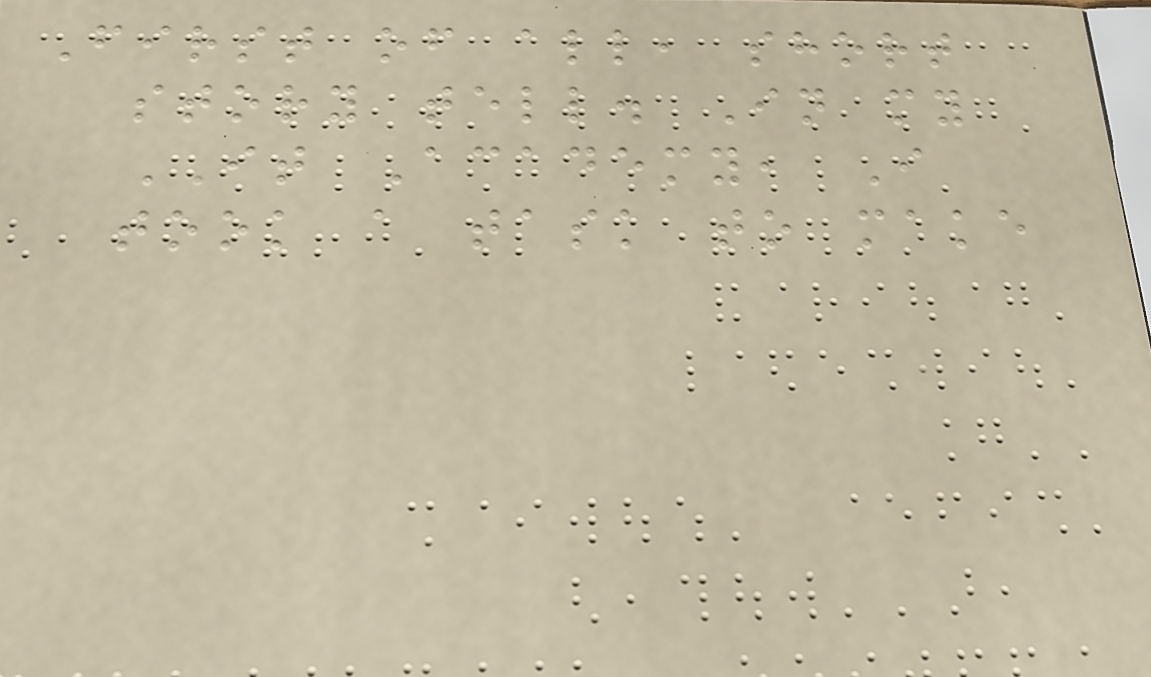First of all, short
story tell. In my
IT Academy, I
took a task to make
